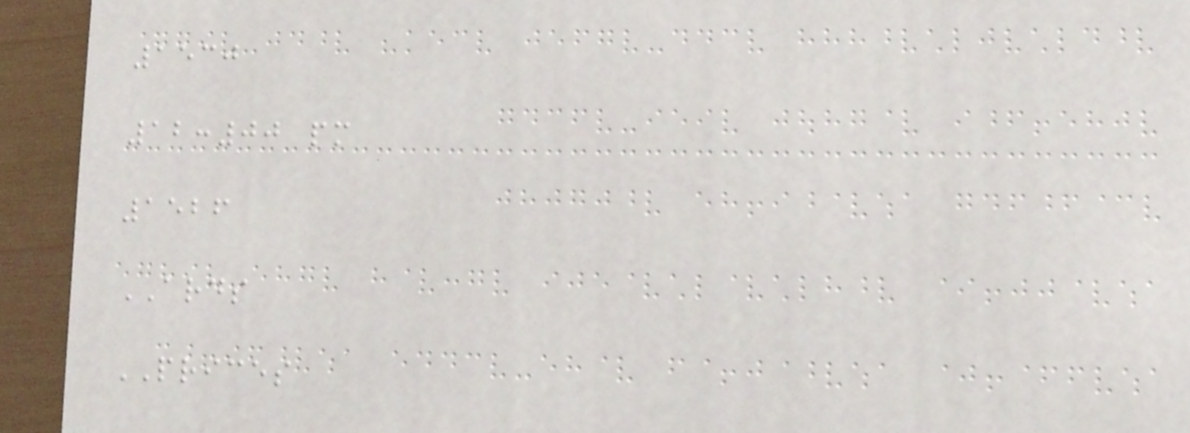1530
12:00 pm
1526
ARDS
PRICES
